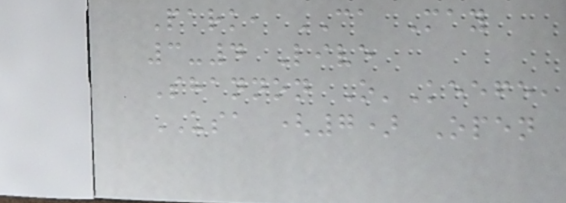Park, CA May
3-4 Live
Shannon O'Keefe,
USA (7) Open
